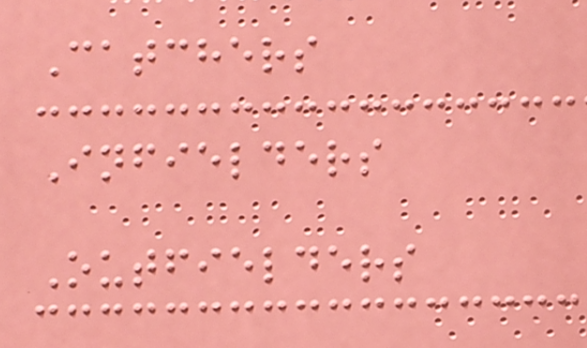Catchers
Infielders
Outfielders
